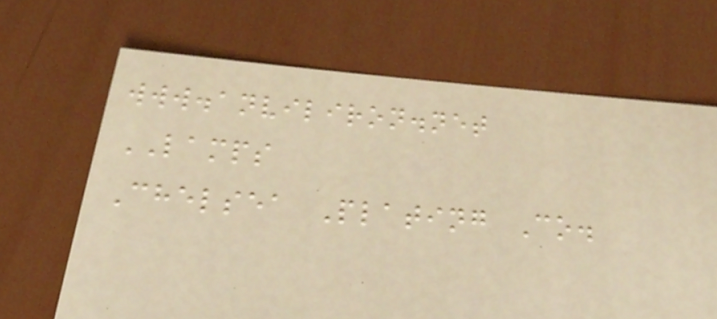www.anviliron.net
LAMPS
Chelsea Plating Co.
